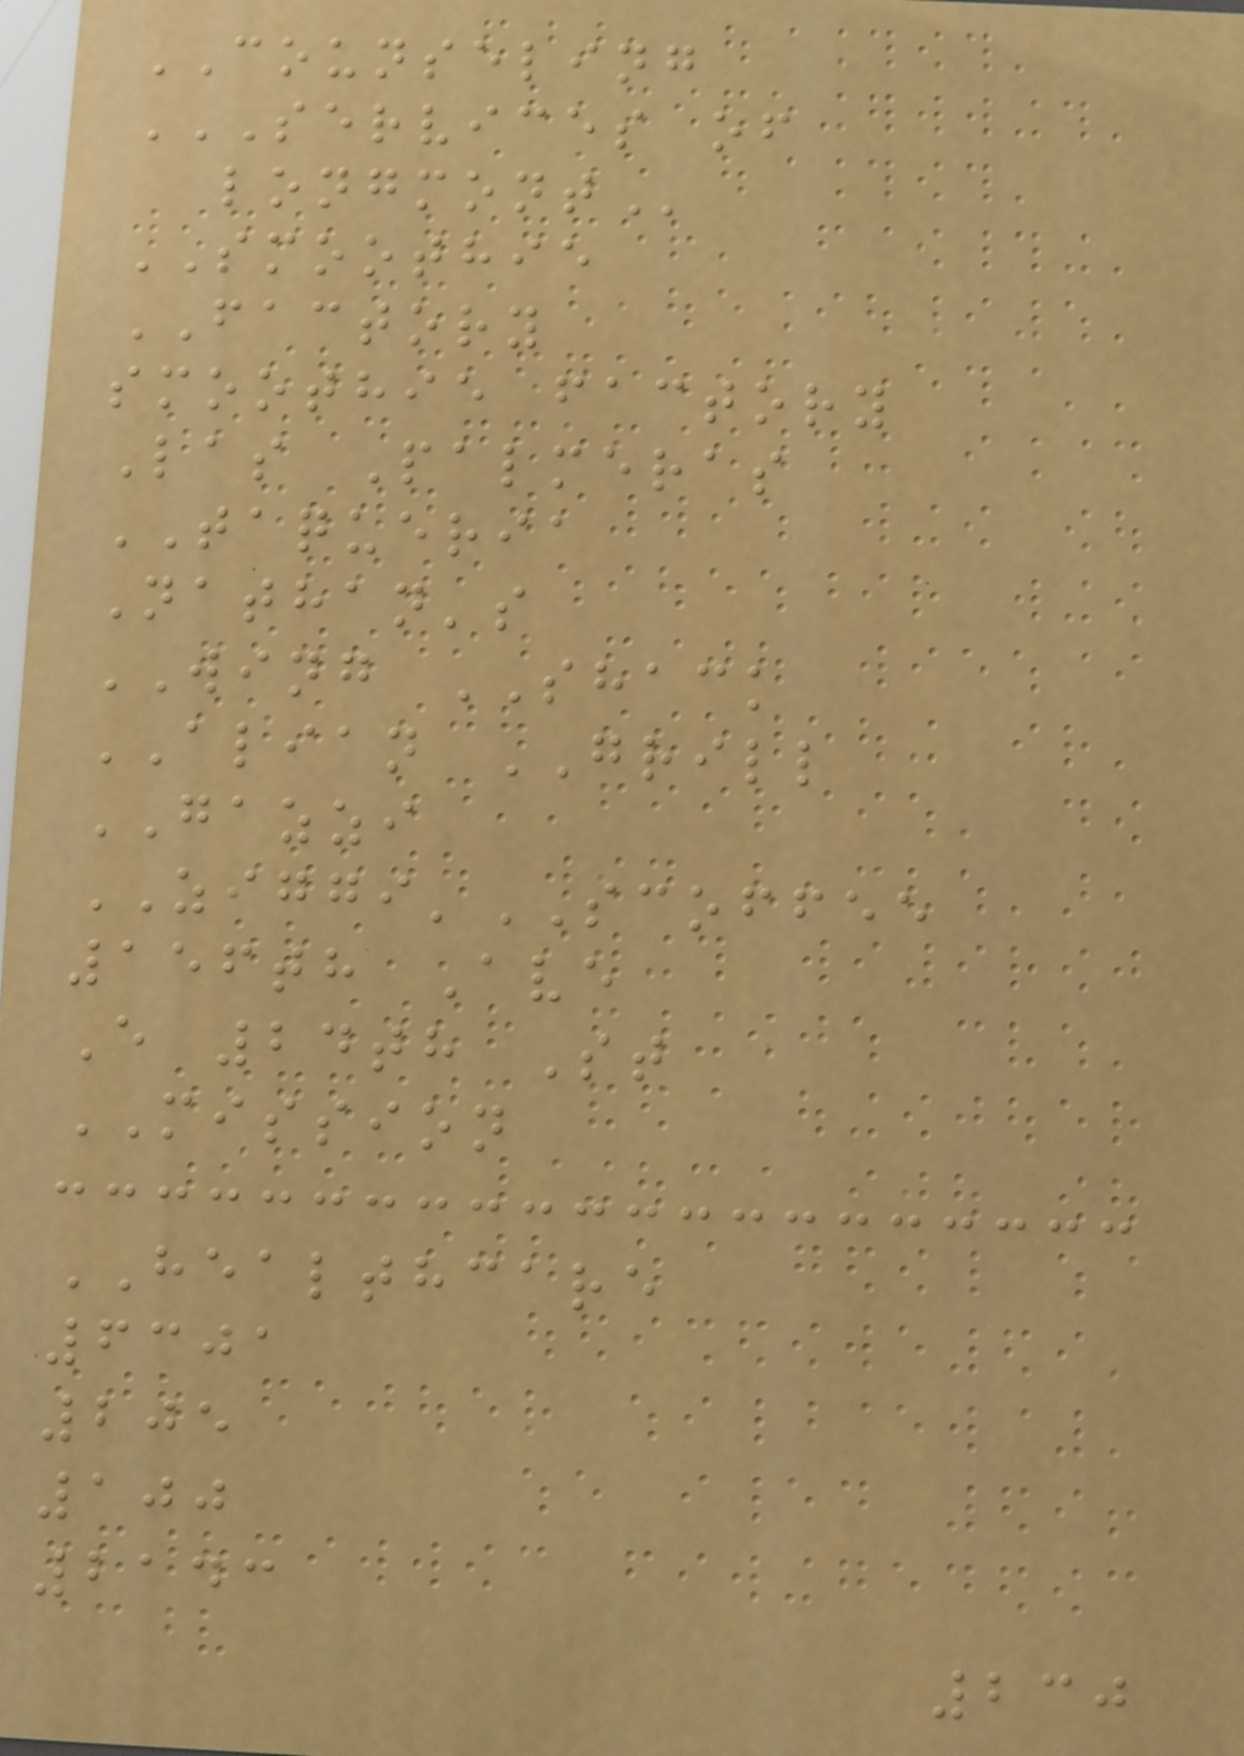COUNSELING
SERVICES OF
LONGMONT
SMOOTHIE
FACTORY
smoothie factory
Las Palmeras
TAQUERIA
Nathan's
WING SHACK
ALIAN GRILL
GAZZI
ZIGGI'SCOFFEE
156th Ave
E 24th St
MISSION
HEALTHCARE
6301
205
100
2143
230
